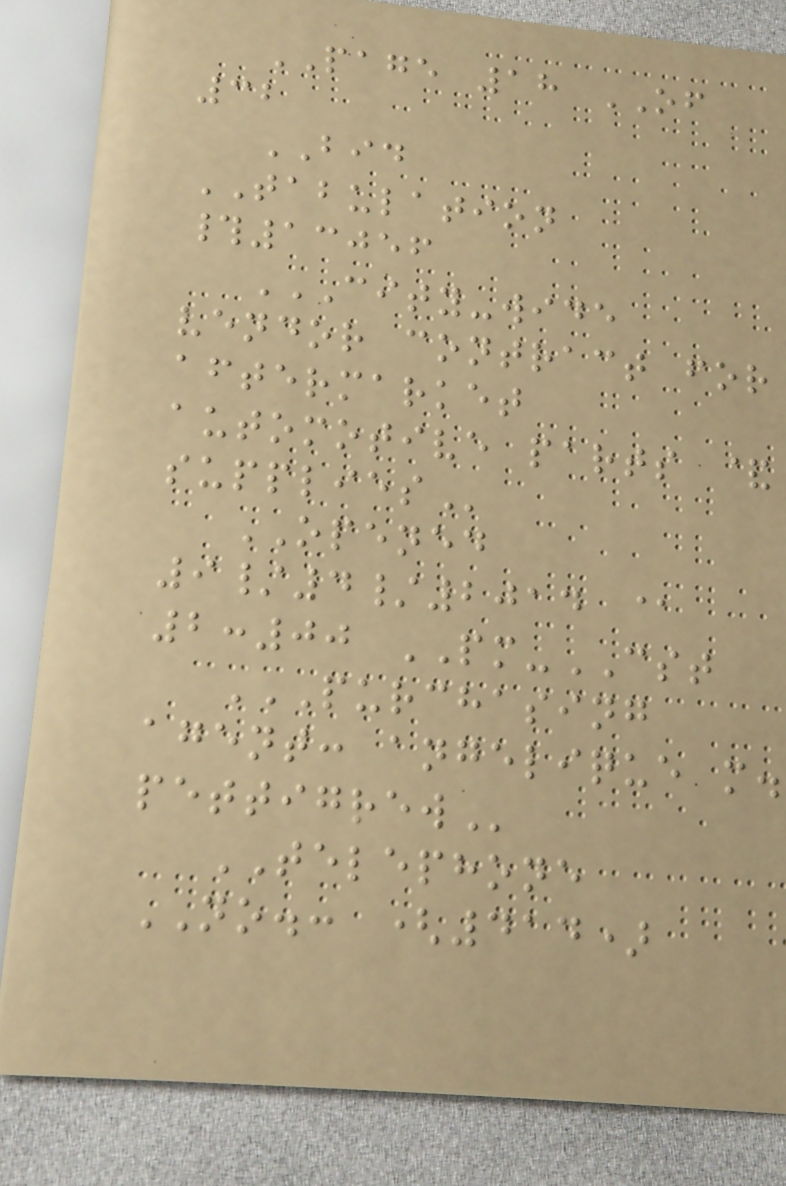PAGE 18 OF
32
BID
TABULATION
#13056
CITY-WIDE
VENDOR CONTRACT FOR
AFTERMARKET
AUTOMOTIVE PARTS &
SUPPLIES
OPENED
9/4/2014 @
2:00 PM-CST
PURCHASING
AGENT: ANGELIQUE M.
PETTIGREW
TELEPHONE
NO.: (414)
